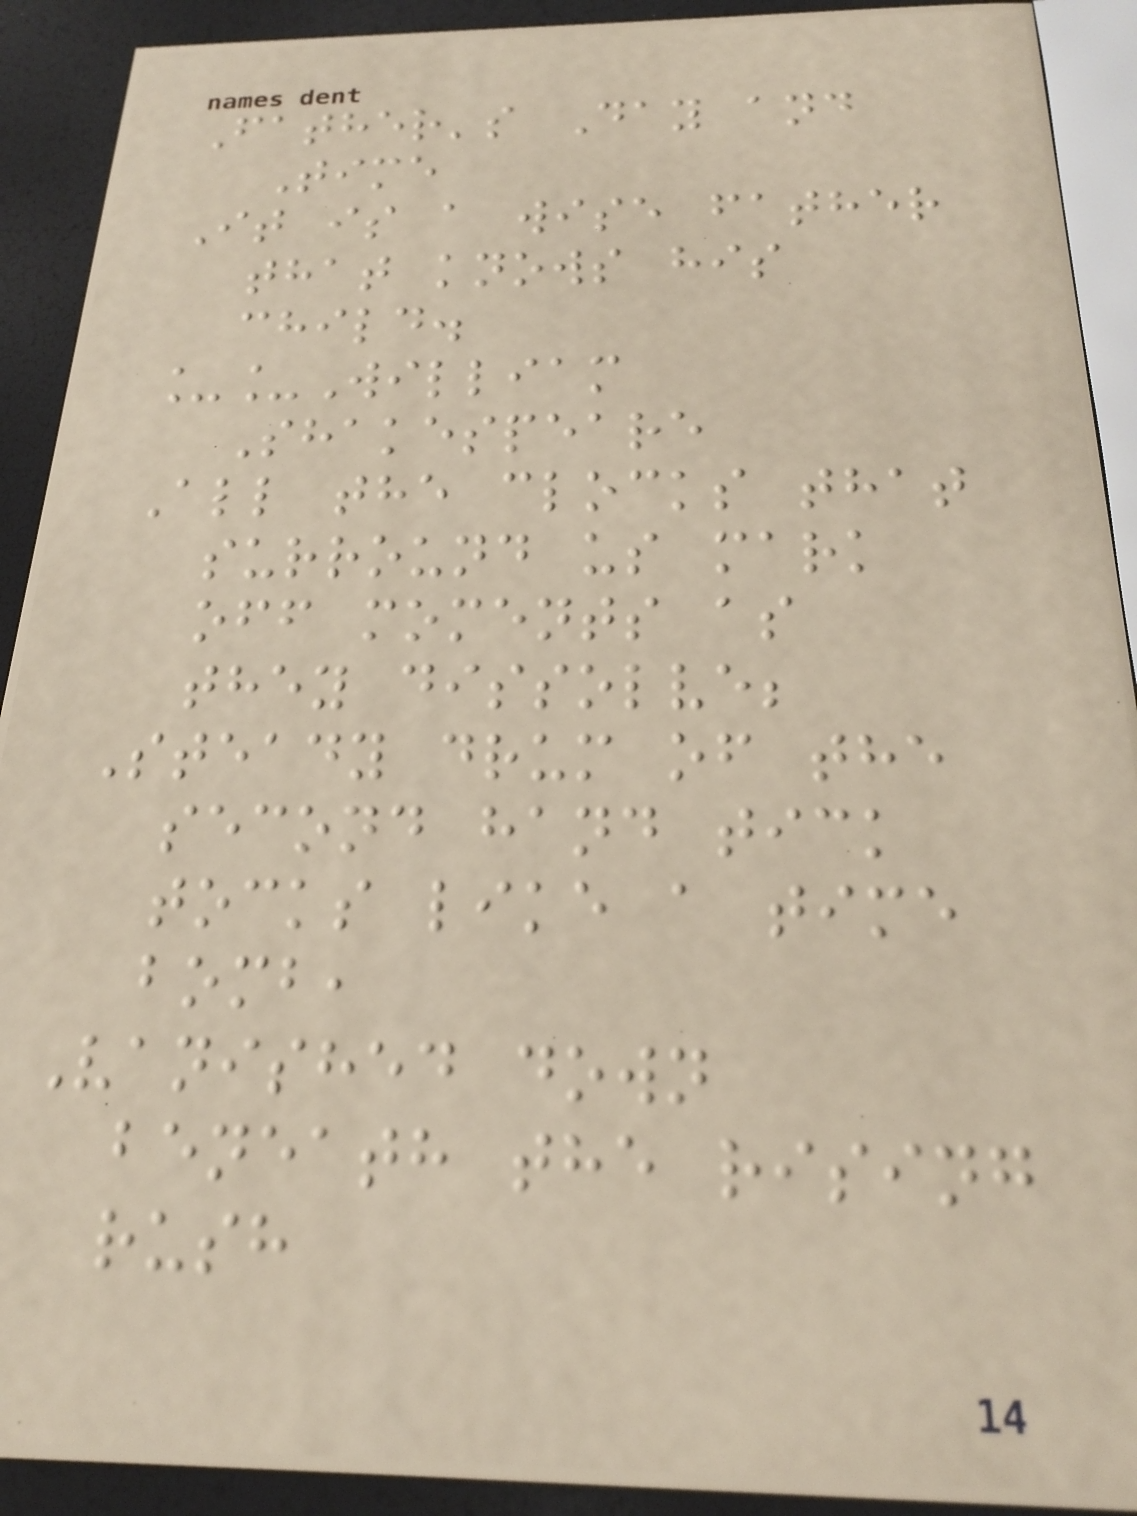Father's Day and
Time
It is a wise father
that knows his
child.
__William
Shakespeare
All the clocks that
surround us mark
off moments as
they dissolve;
Steady drum of the
second hand tick
tocks like a time
bomb,
Vanished down
beneath the rising
rush
